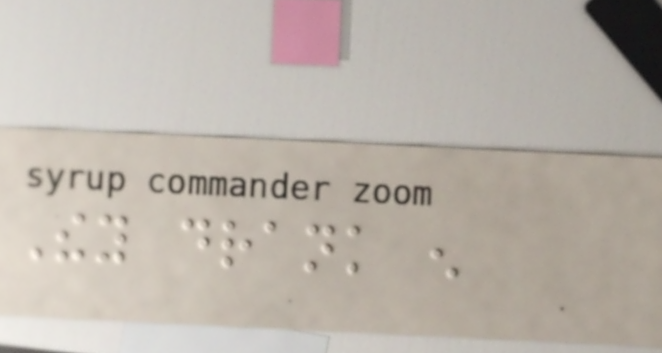They drank enough
